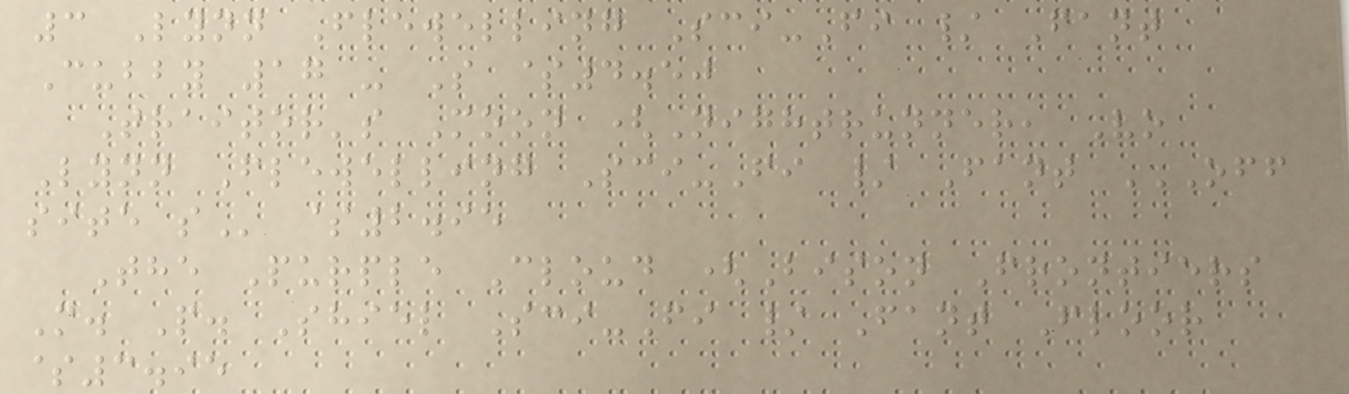3 Lynn Flewelling Sci-Fi / Fant
Cubby 17 - S $4.50
Traitor's Moon (Nightrunner, Vo
Lynn Flewelling Sci-Fi / Fant OFF
SITE S $2.95
The Purple Cloud (Bison Frontiers
M. P. Shiel Sci-Fi / Fant Floor
$3.95
